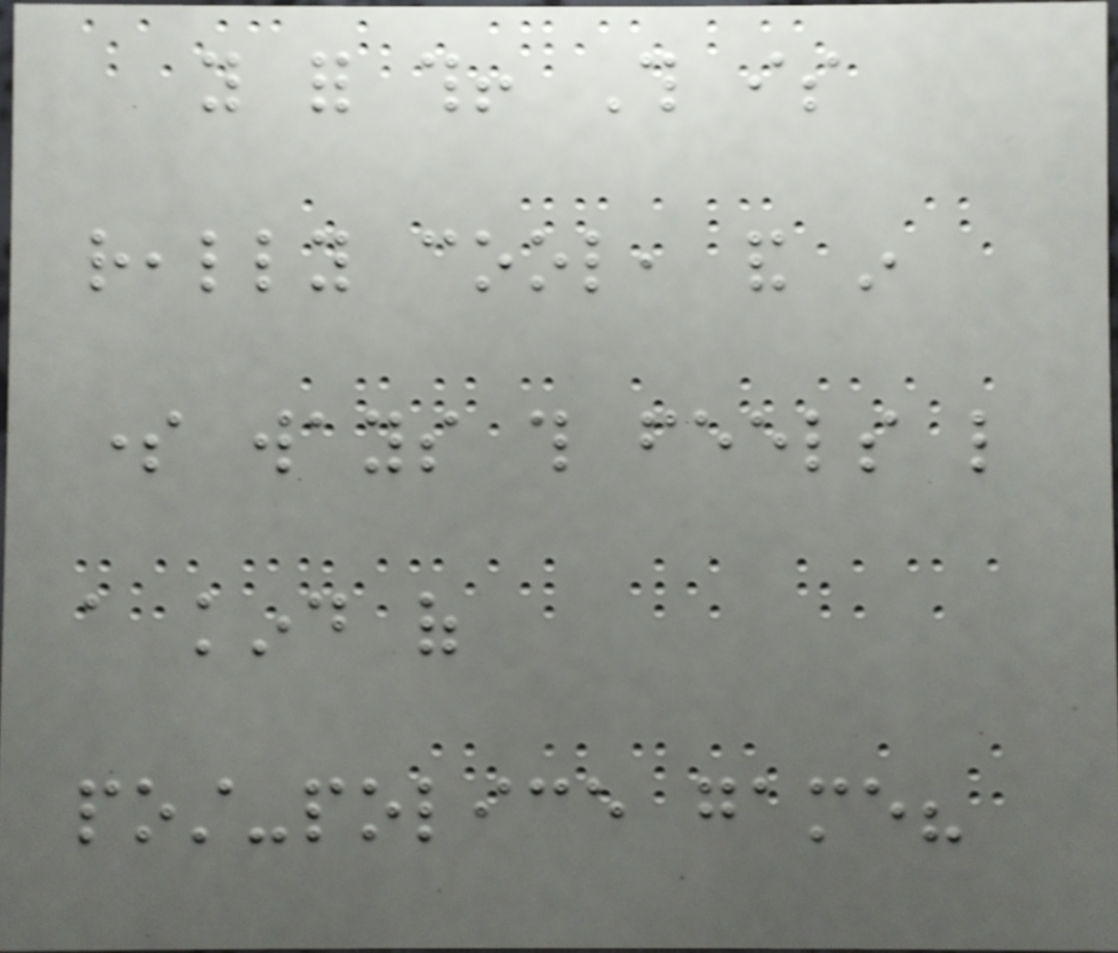you for this! This is
really cool, and in
some ways this feels like
a kind of
post-police game?
